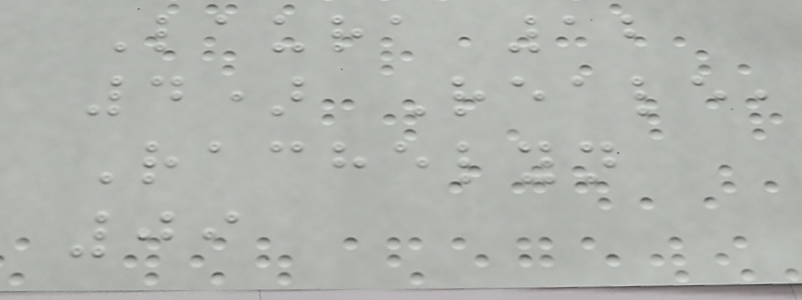Laura 12
4) Reale,
Rachelyn
09
